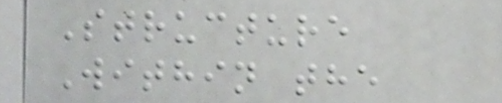Structure
Within the
